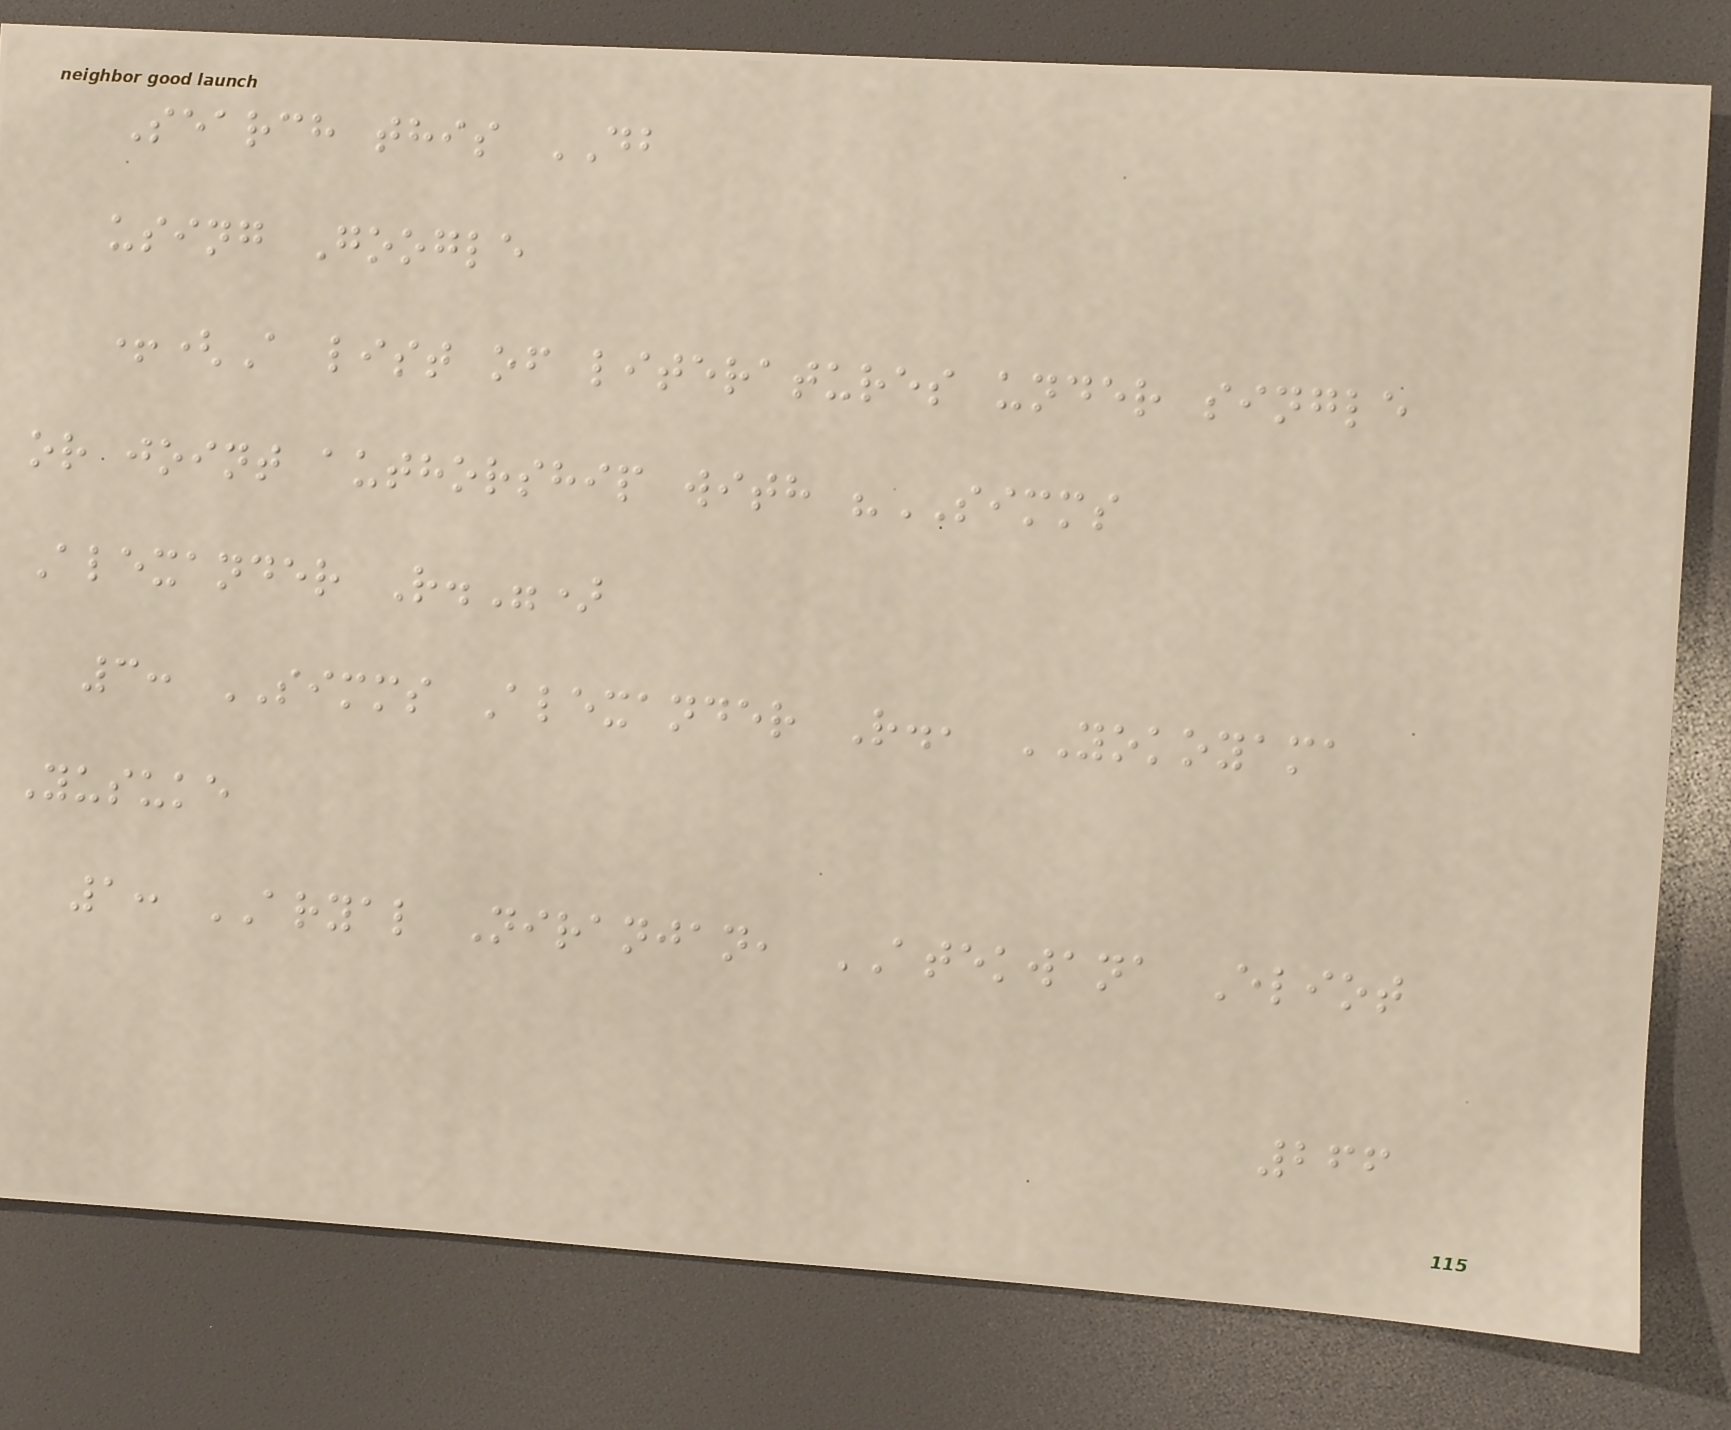Search this DB
using Google
+(A list of literatures under single
or joint authorship with "SIMMS
Alexander R.")
3: SIMMS Alexander R., YOKOYAMA
Yusuke
1: ARYAL Niranjan, ATEKWANA Eliot
266
